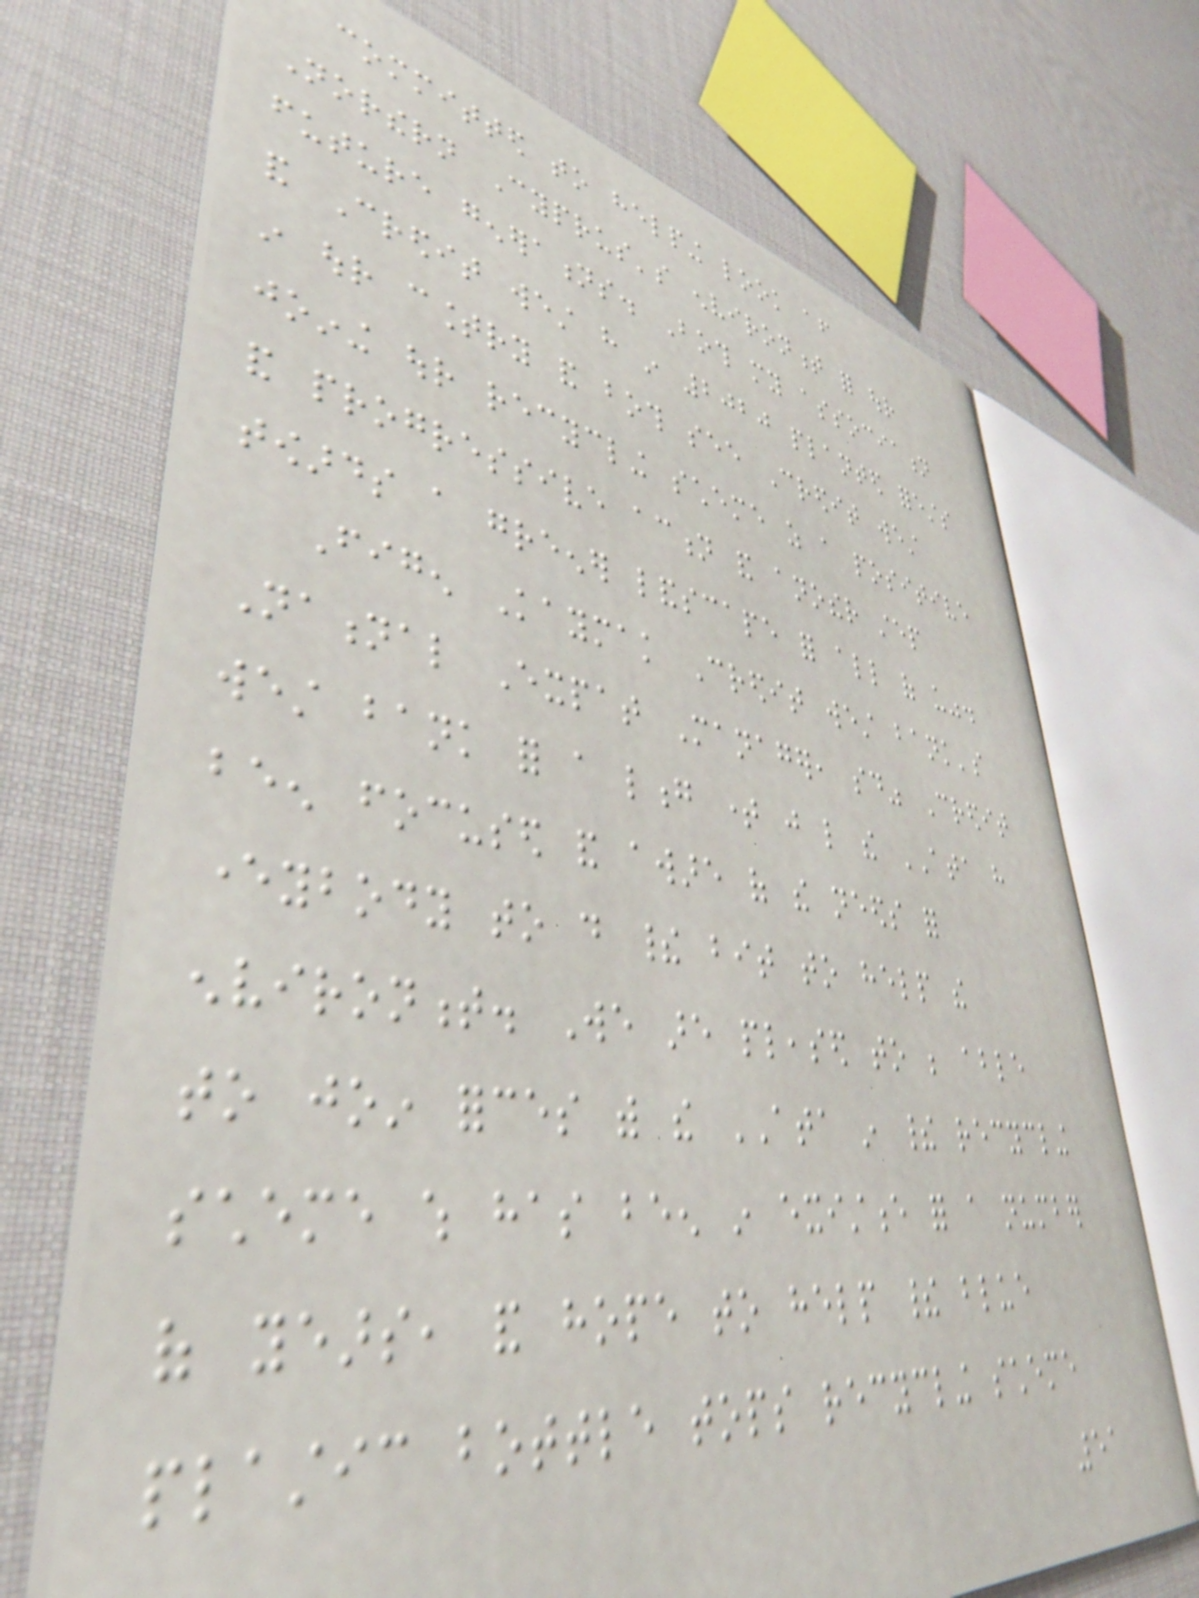committed to helping look after
Northern Cyprus's environment for our
future generations. Both my association
and Credit west have in 2020 planted forests
in our country and both see Credit west
joining our recycling scheme as a positive
and progressive action and another step
towards a greener landscape for all of us".
Figen Kaymak Credit west bank's
National Expat Manager, said" Credit
west bank for a long time just like the ATA have
been focused and aware of the needs for
everybody to do their bit to help the
environment. We are pleased to be able
to join forces with the ATA in their recycling
scheme which has been in existence for a number
of years, and hope to help their blue
plastic bottle tops recycling scheme
51
